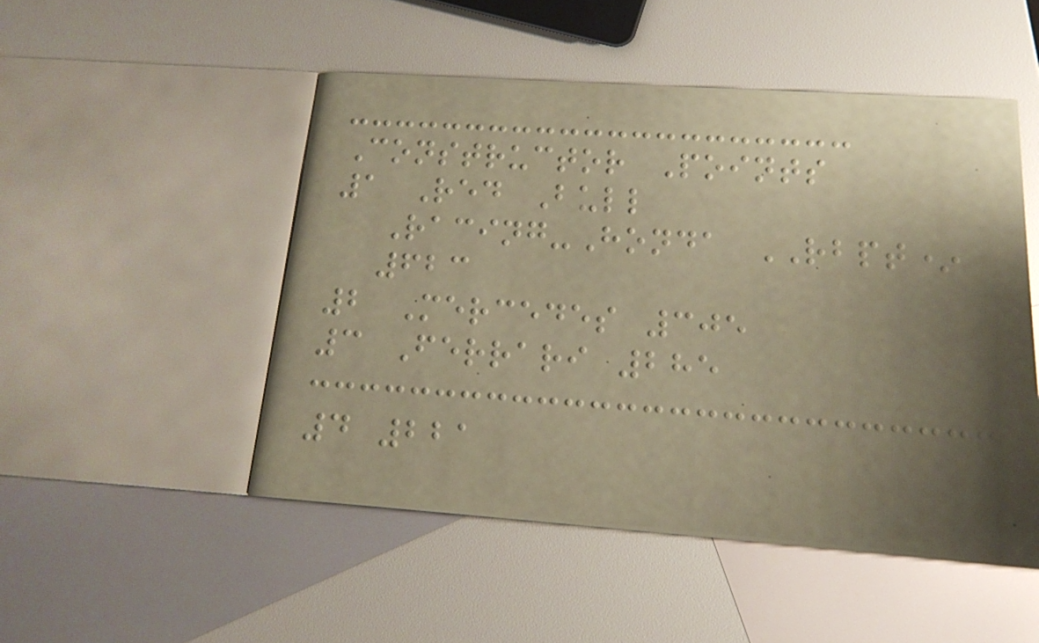Constructor Points
1 Red Bull
Racing-Honda RBPT*
623
2 Mercedes 305
3 Ferrari 285
4 221
